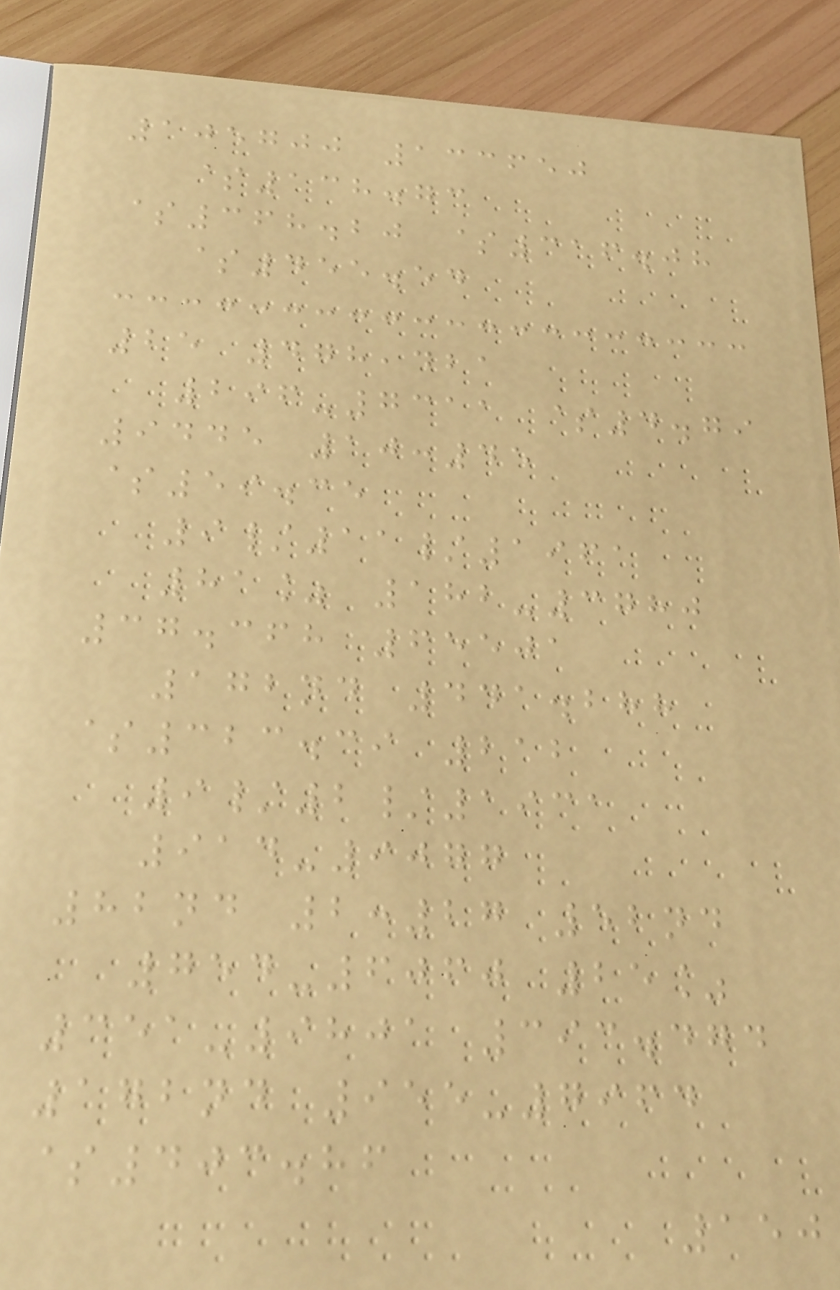105700 133650
$138.73
$368.20 $316.08
$455.54
25 478,421
296-7311 $4.79
9445 10:45
$59.35
9/11/1961
81% 182-3780
37.368 65501
172nd 441.288
$323.39 212
9/2/1931
914-9077
82nd 2:27 52nd
754-6060 25%
351-9801 393.474
172nd 955-7964
$403.86
150
